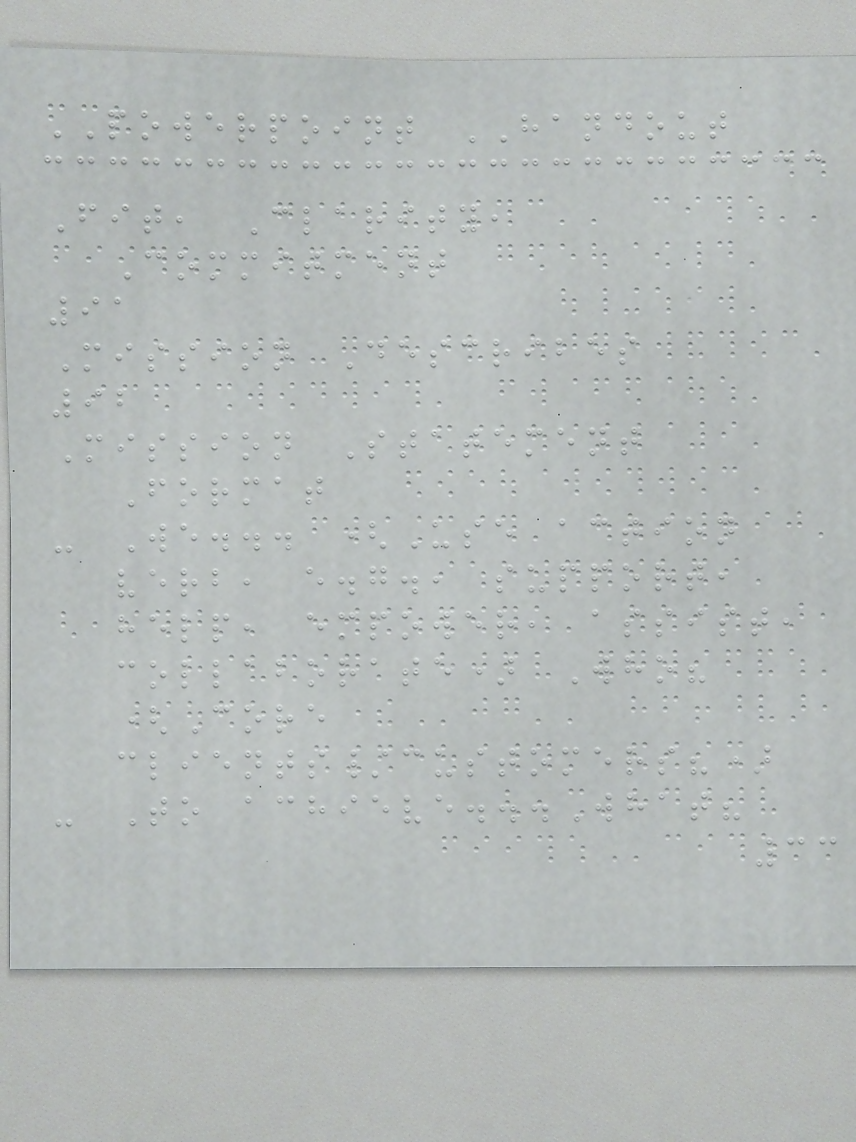POWERPOINT HANDOUT
Fit, Clarity,
Commitment
91
Mission Describes
92
Mission Statement
Format
- We... (Use action
verb, e.g., support,
help, empower, assist,
collaborate) Who?
(Core
clients/customers?)
- To achieve...What?
33
